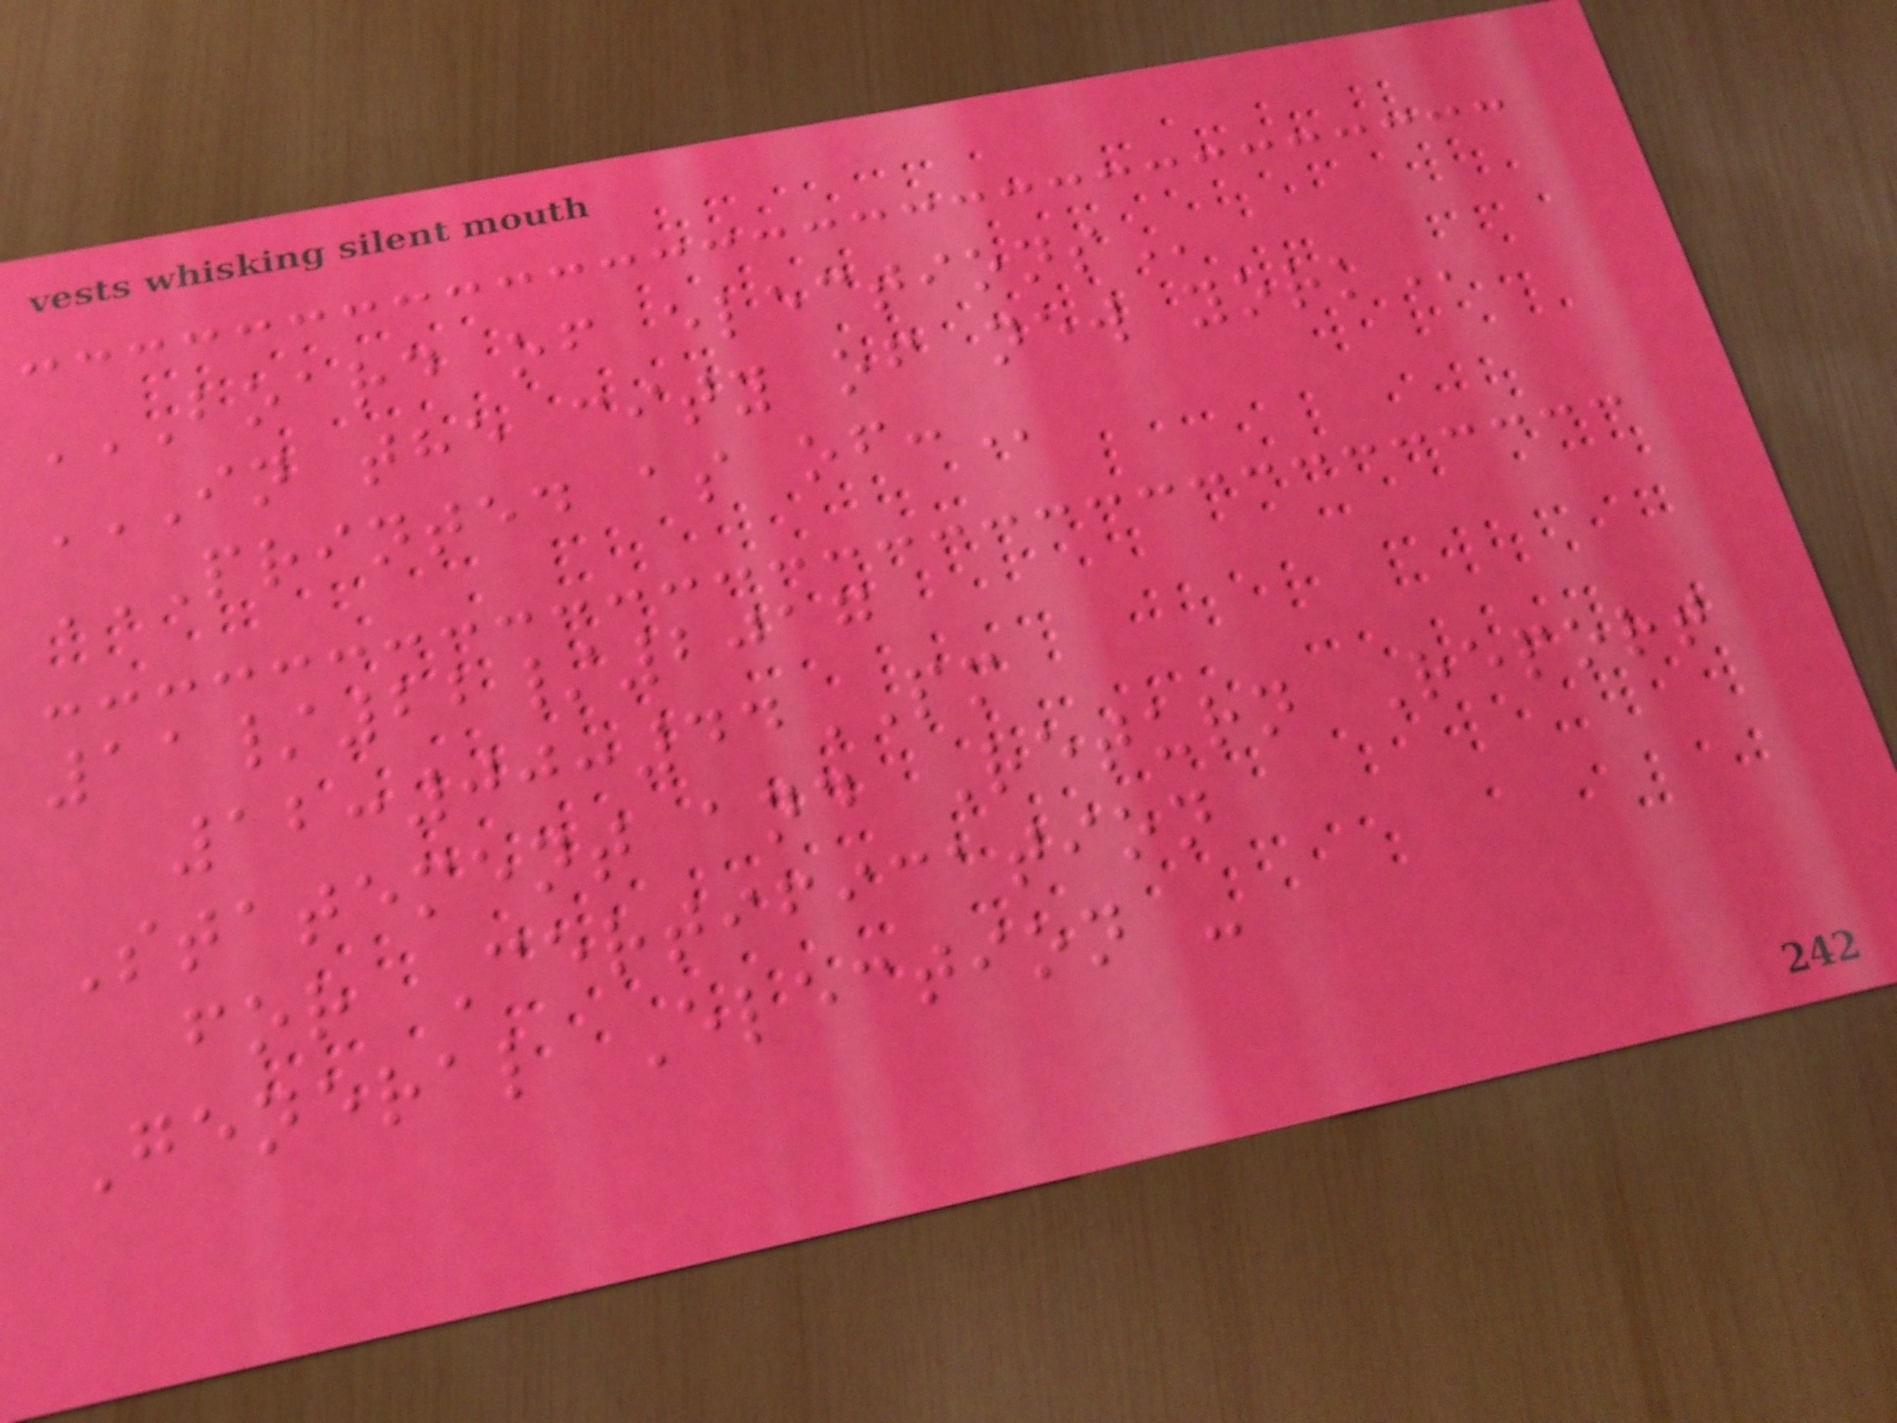BOARD OF ELECTIONS
IN THE CITY OF NEW YORK
PRINTED AS OF:
11/22/2017
12:00:44PM
Statement and Return Report
for Certification
General Election -
